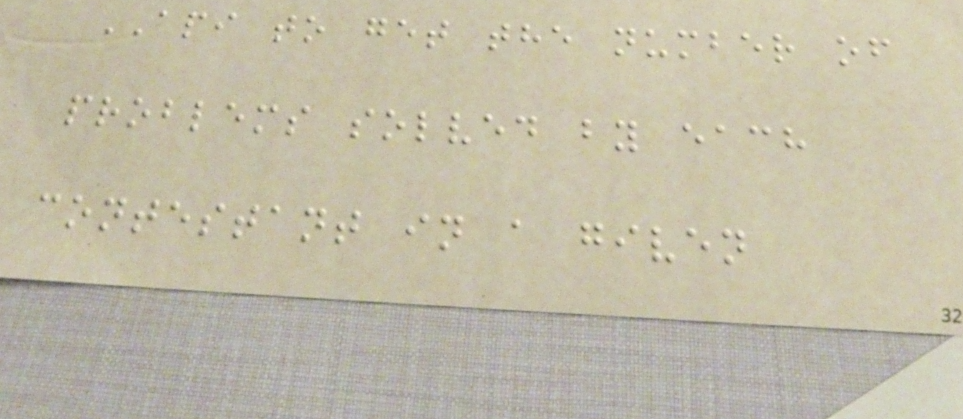API to get the number of
problems solved by each
contestant in a given
